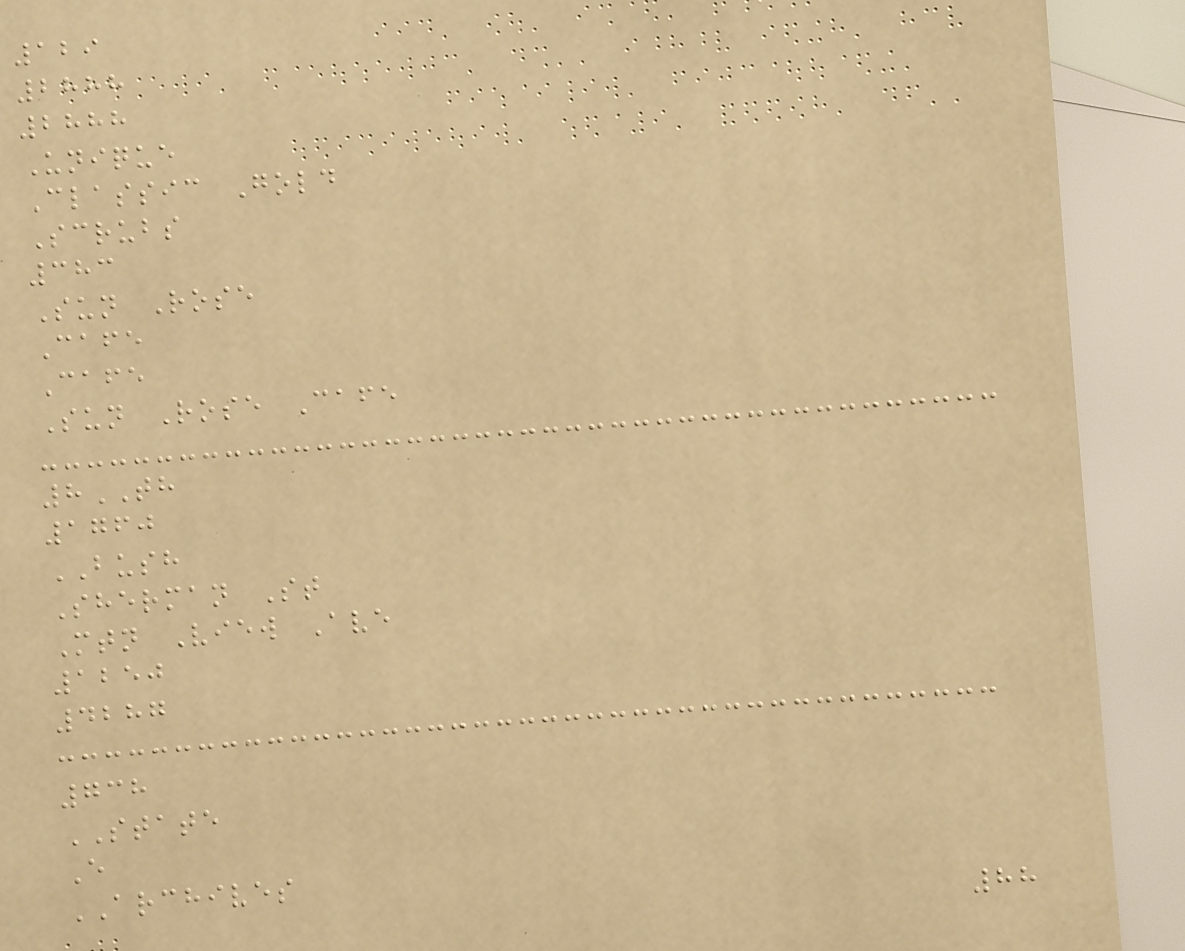129
2888
2888
Unique
Classic Gold
Scrubs
383
Sun Rose
Cafe
Cafe
Sun Rose Cafe
8TH
1760
BUSH
Sherman St
Mtn View Ave
1250
4287
738
STATE
E
ARCHIVES
88
